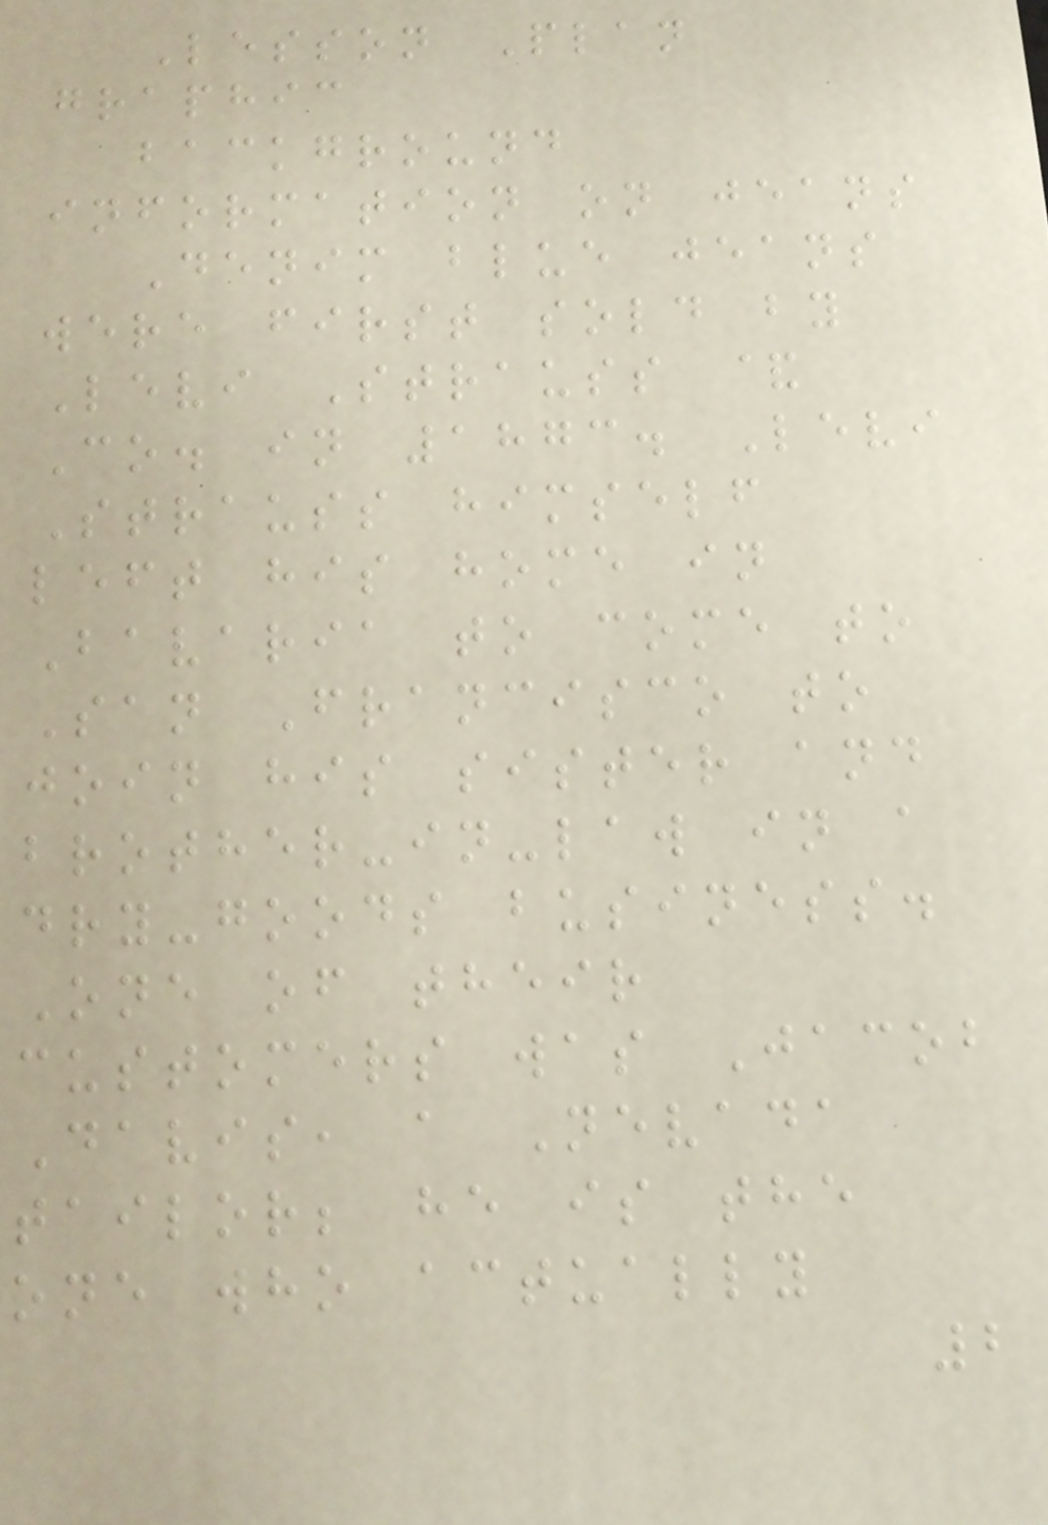Lesson Plan
graphic
background
information on jeans
Denim blue jeans
were first sold by
Levi Strauss &
Co. in 1873. Levi
Strauss himself
left his home in
Bavaria to come to
San Francisco to
join his sister and
brother-in-law in a
dry-goods business.
One of their
customers was Jacob
Davis, a Nevada
tailor; he is the
one who actually
2
